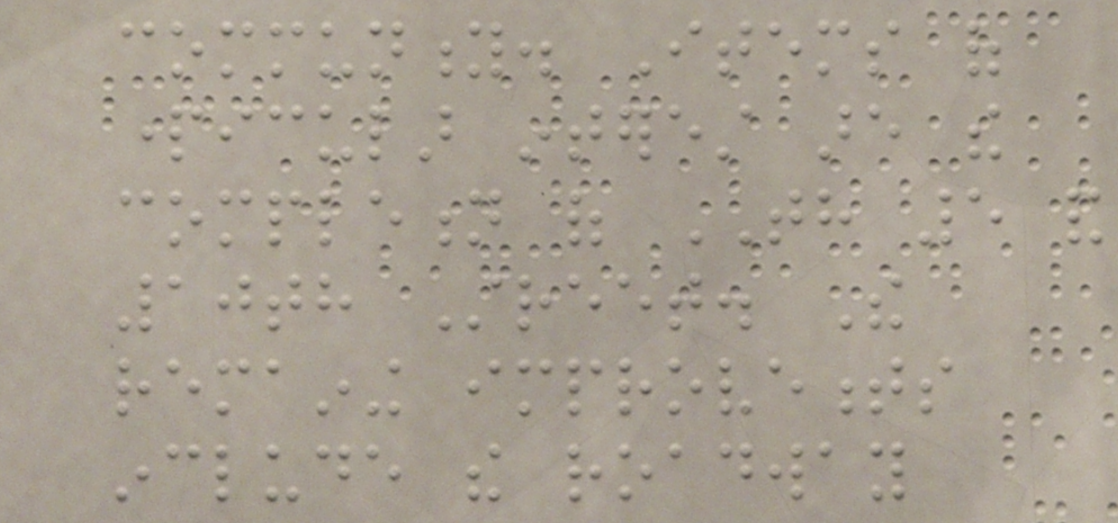community. Items of
particular interest are the
completion of TH 5 and
10th Street. The
remaining improvements
include the roadway
